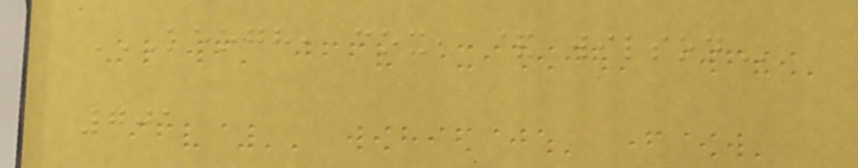KEOGH, COX, & WILSON
701
